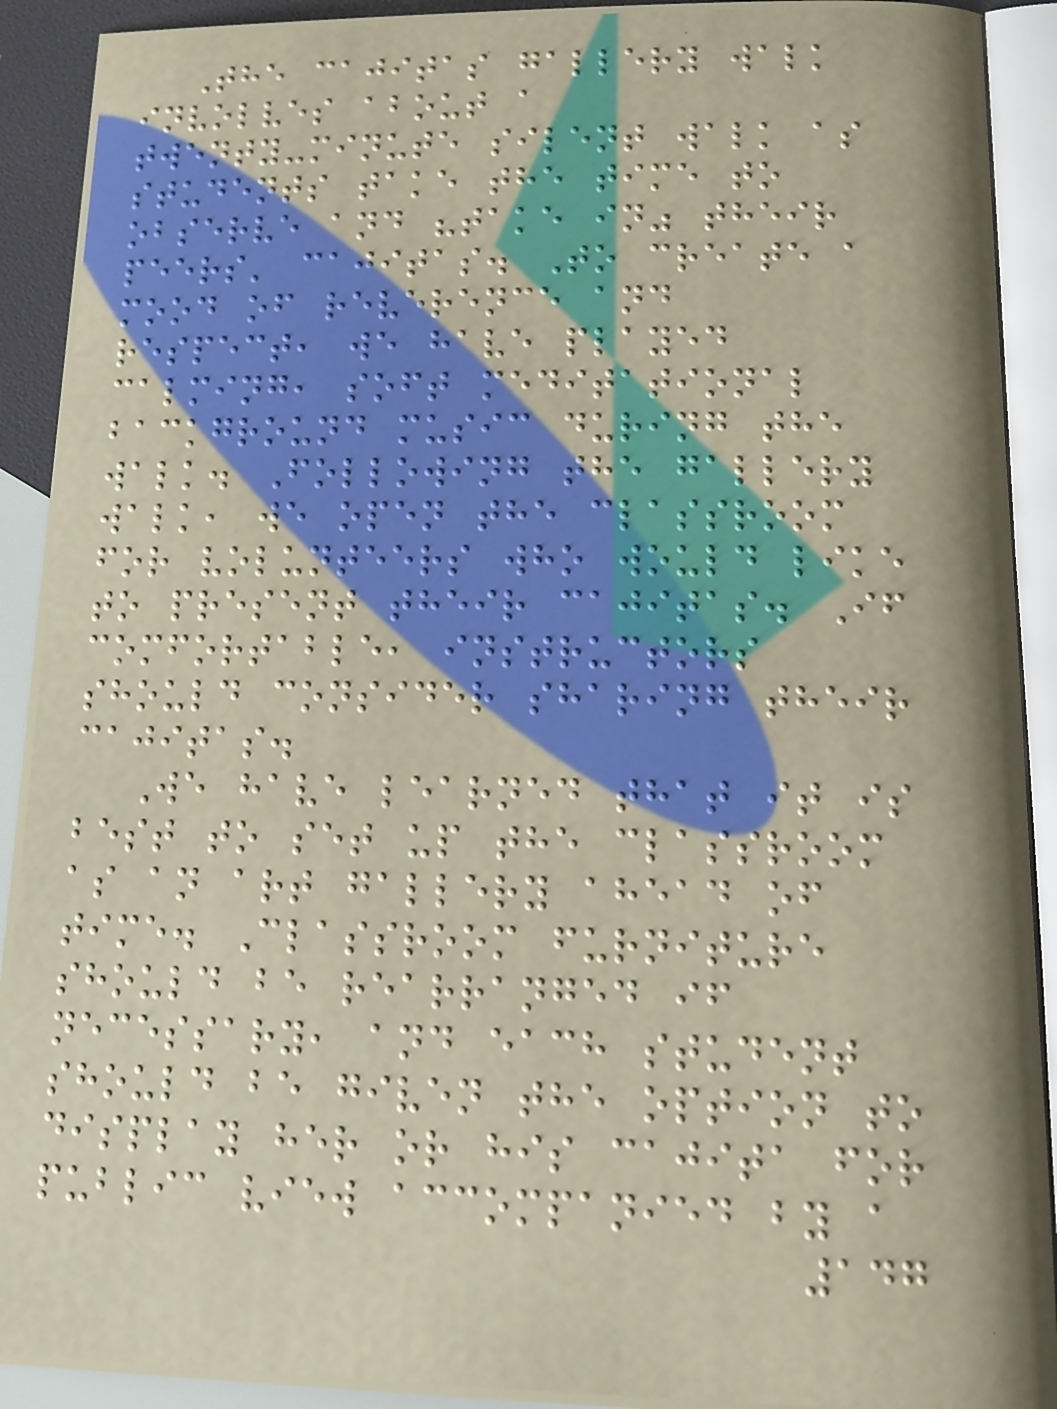The cajitas gallery walk
involves about a
twenty-minute silent walk as
students take the time to
observe and "take in" their
peers' cajitas. To create a
mood of reverence and
respect, we have played
calming, soft meditational
background music during the
walk. Following the gallery
walk, we open the classroom
for volunteers who would like
to present their cajitas. If
comfortable, instructors
should consider sharing their
cajitas.
We have learned that it is
best to set up the classroom
as an art gallery ahead of
time. Classroom furniture
should be rearranged if
necessary, and each student
should be given the option to
display her or his cajita for
public view accompanied by a
147
